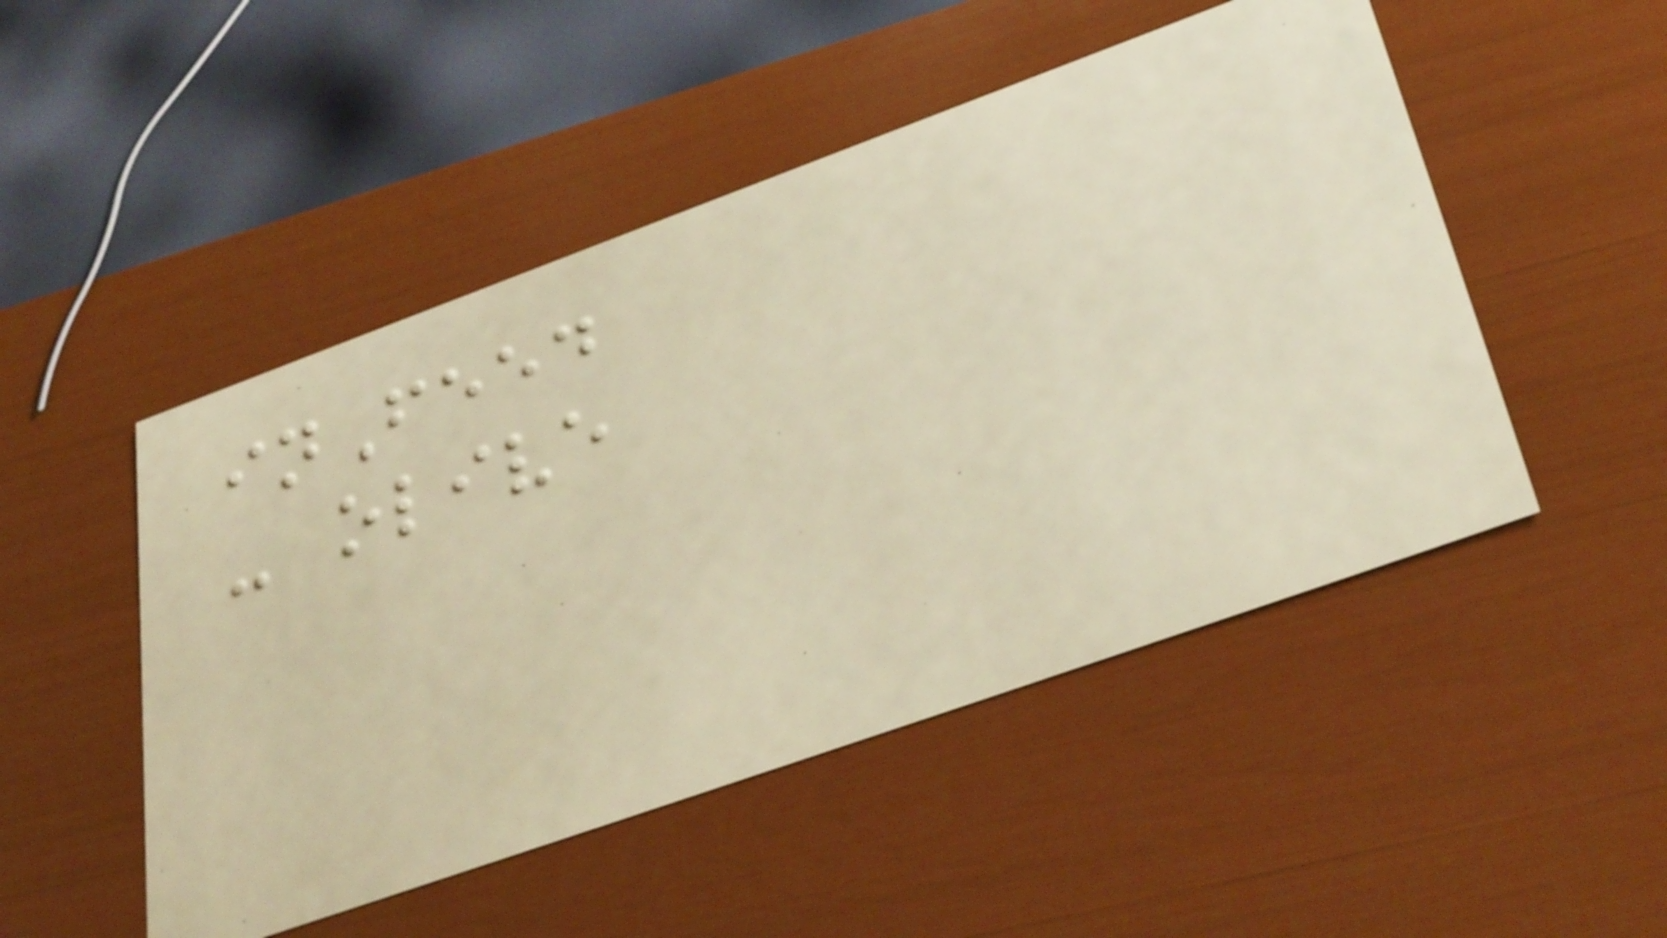inFeed
- olive
